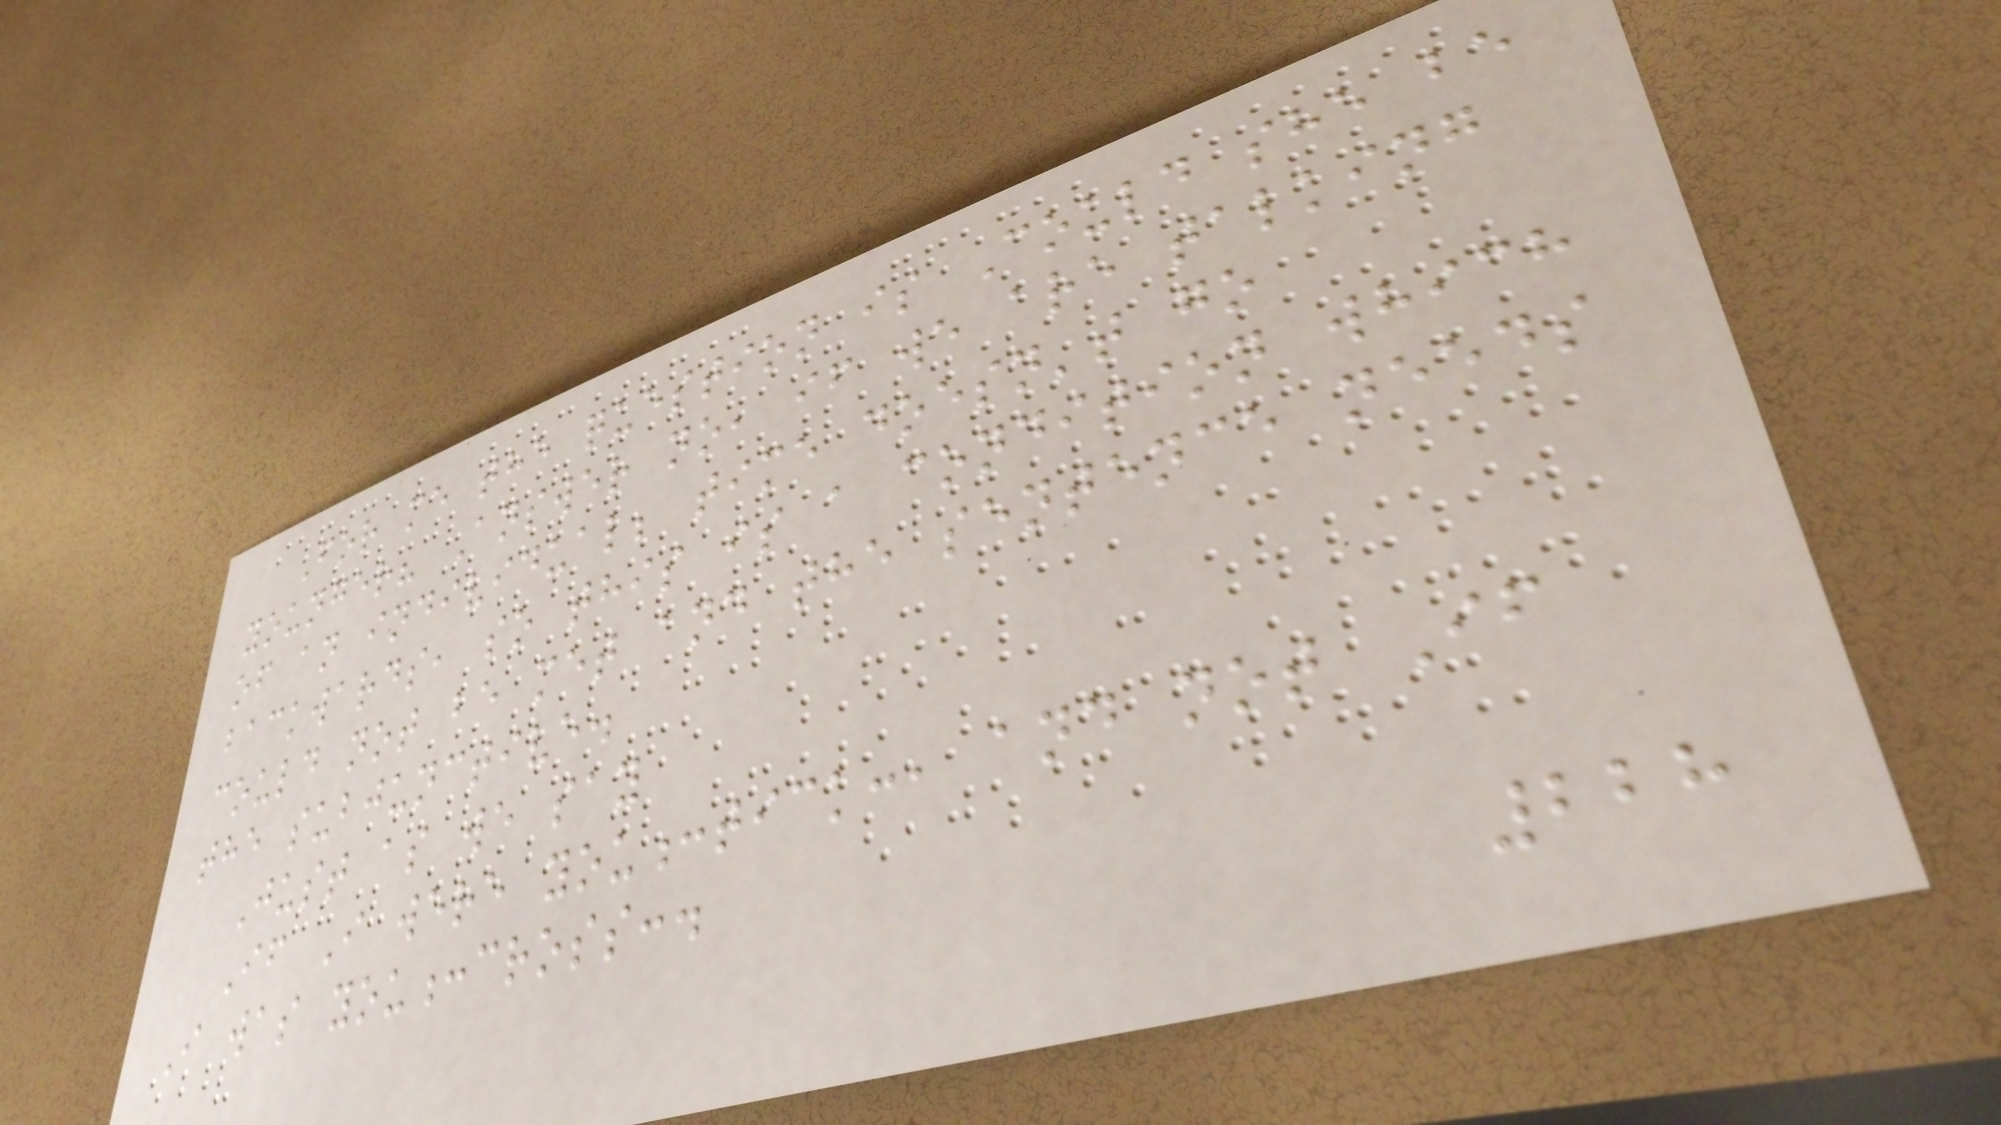For me the question is Could she be
younger? Answer no, if we are talking
of an individual; time doesn't go
backwards, so this is a condition which
could not be met and the sentence needs
the subjunctive.
Just as we say
If I were you:tick:, and not If
I was you:cross:.
228
